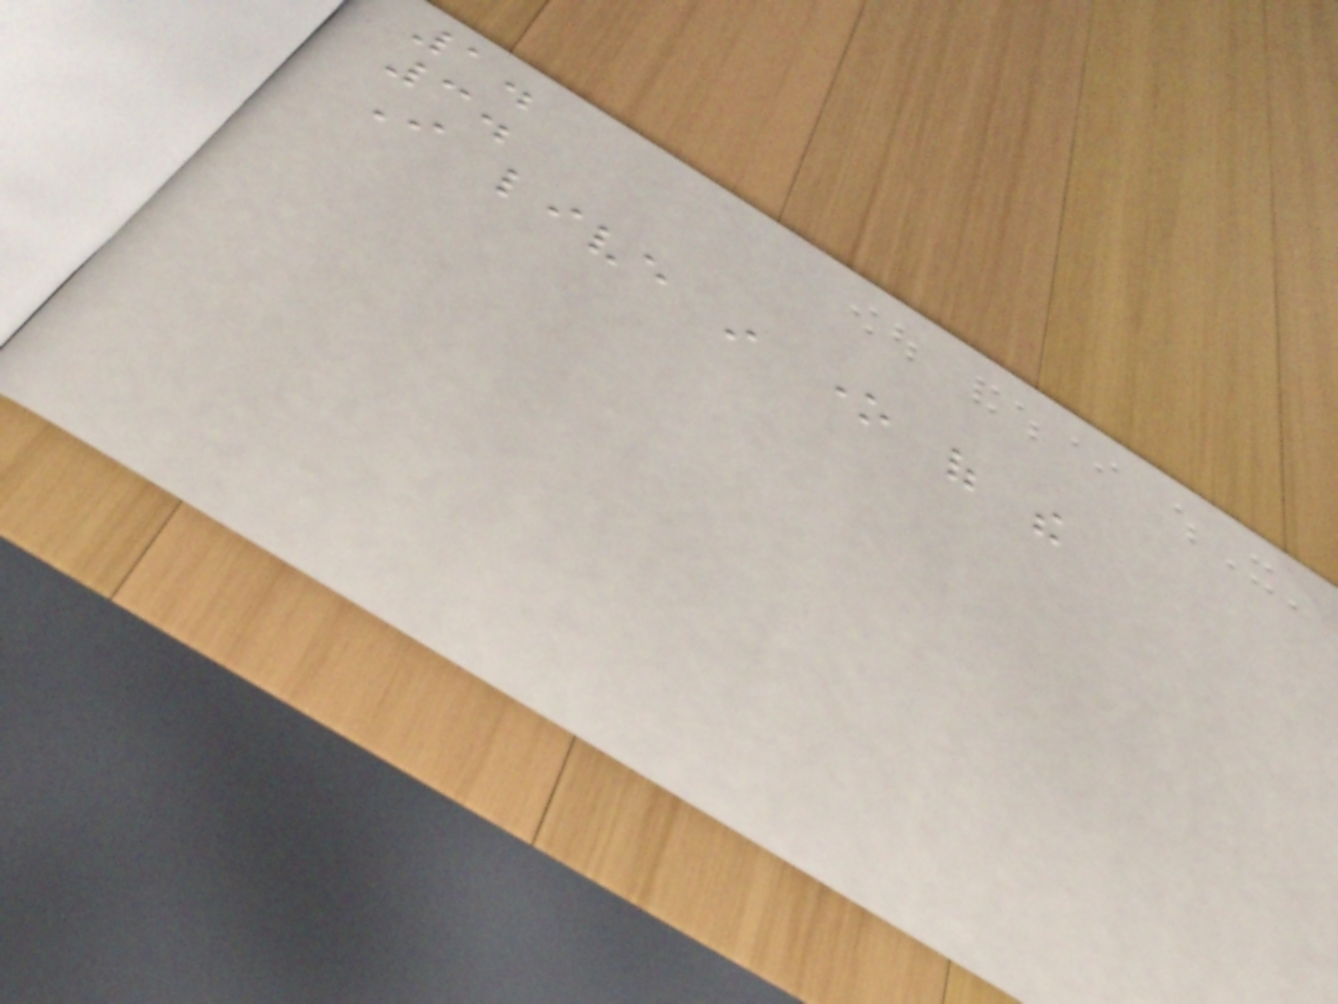1.
3.
I live in one of the
